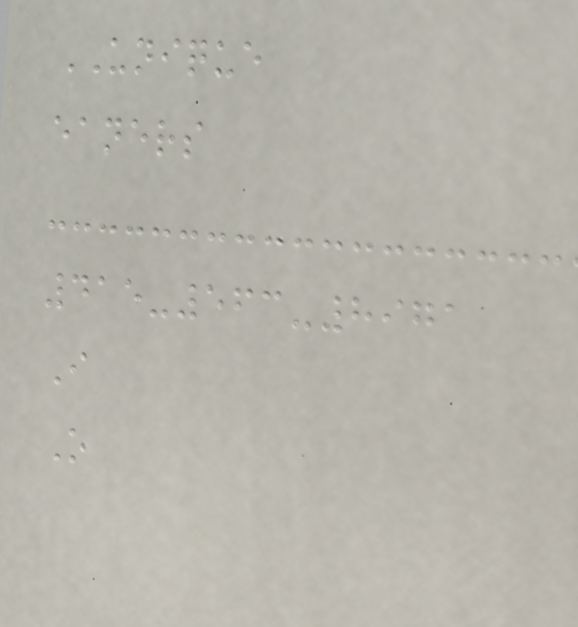UNIQUE
eaners
415-563-8971
I
O
